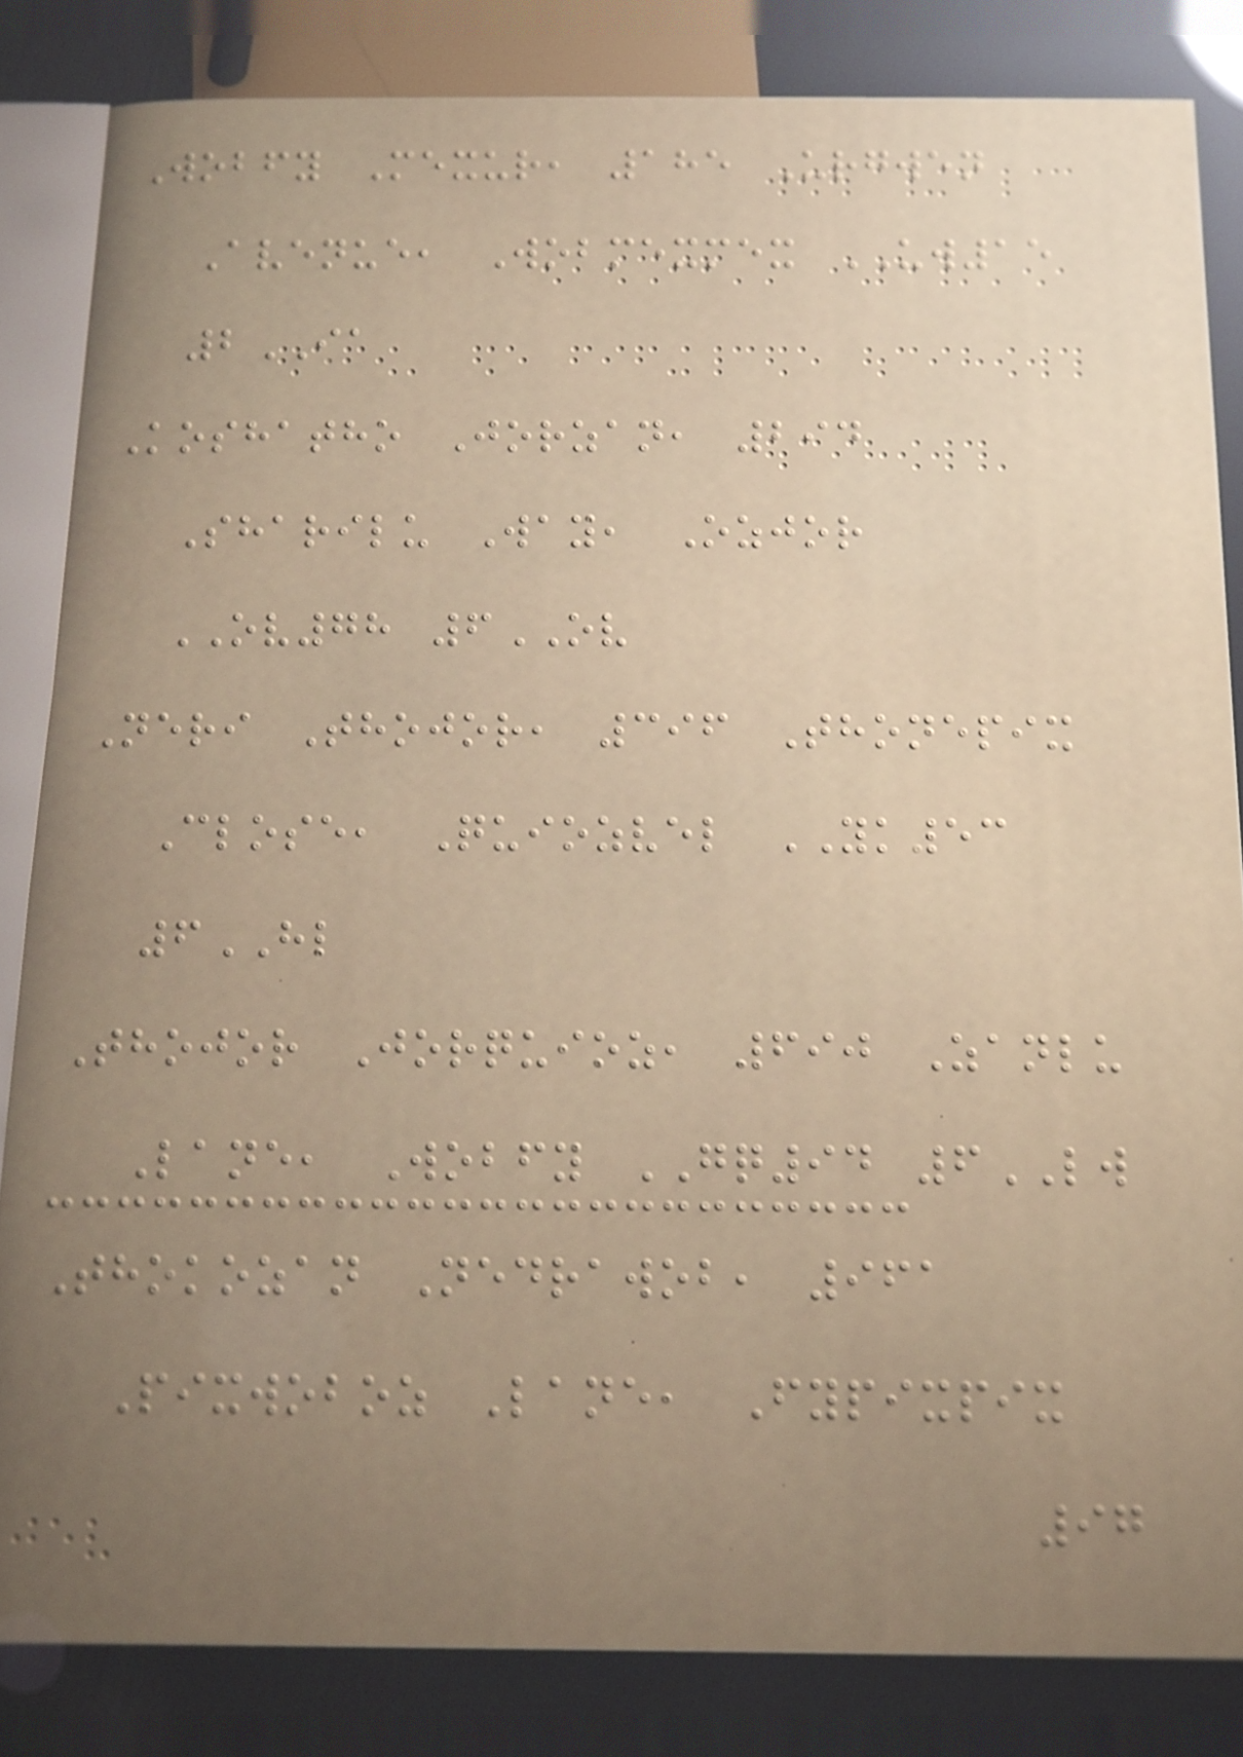Wobfy Mexur, 185 Urgwen
Avenue, Wobmexmex UW15
2IA
Koshatho Jorzan, 294
Sharilu Way, Ozjor
OV78 6OV
Neri Thojor, 396 Thonepix
Close, Quiozvel YK53
6HL
Thojor Jorquioz, 690 Zanlu
Lane, Wobfy GQ94 6LW
Thokozan Nedrawob, 961
Pixwoboz Lane, Fypixpix
97
